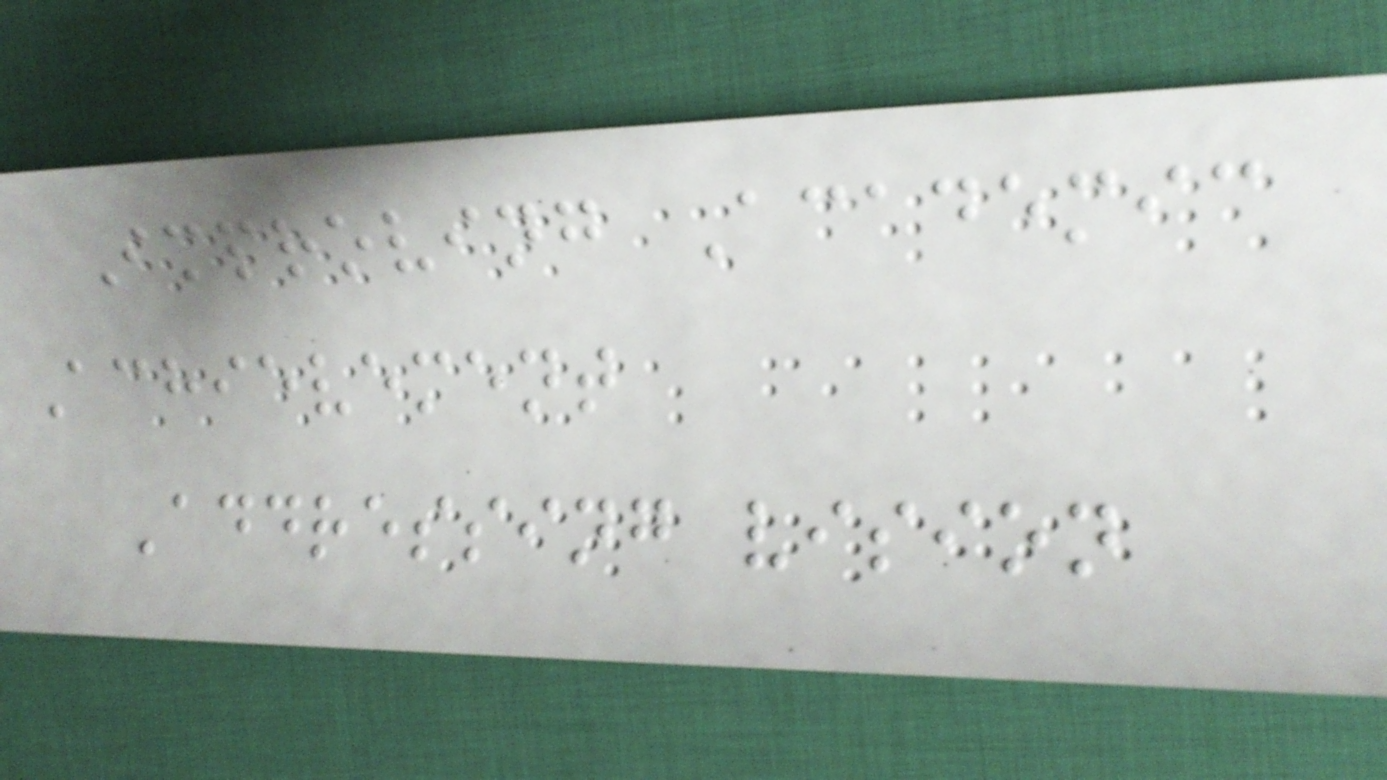Improving Academic
Achievement
Addressing vision
